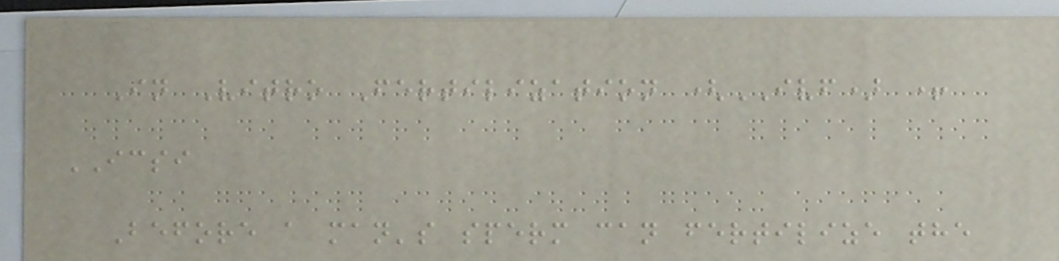In Vitro Fertilization (IVF) +
ICSI
Before a man's sperm can fertilize the
